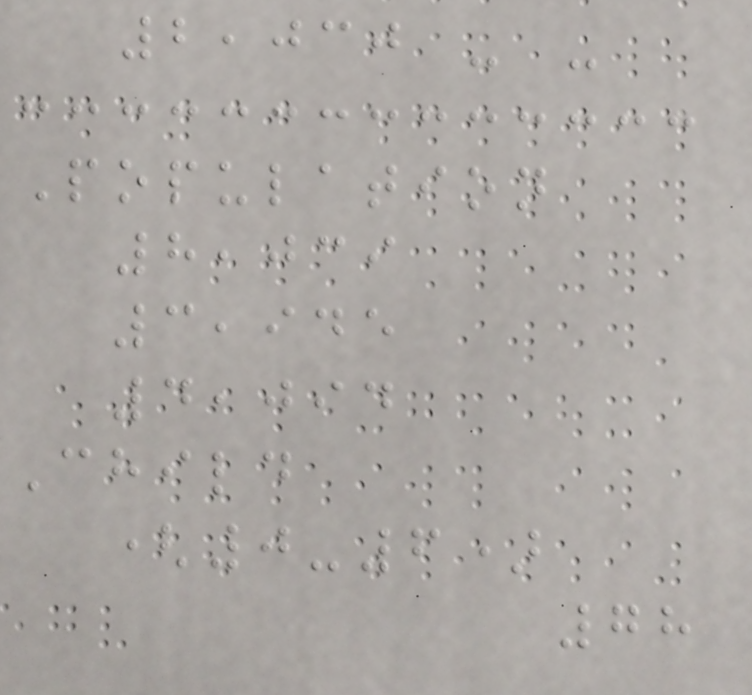2,030 - -
Population
8,039
3,945
4,094
Child
(0-6)
78
